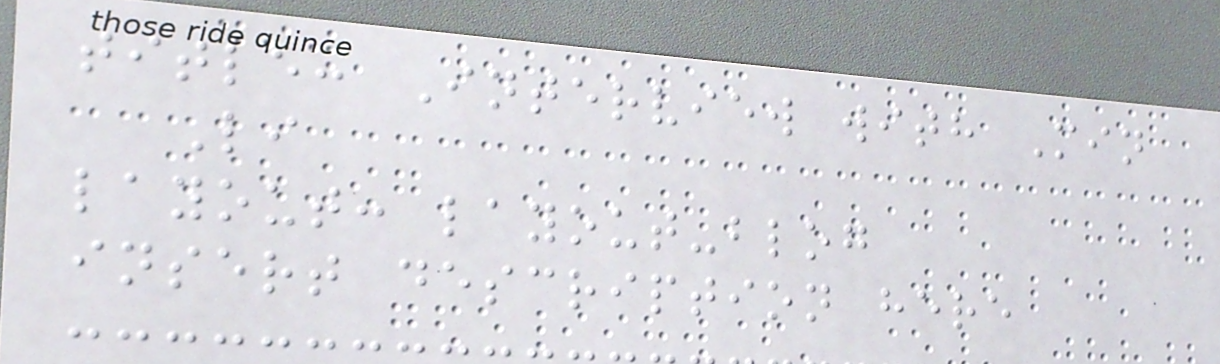title: Interview with Min
Li
layout: layout-blog
insert description here
